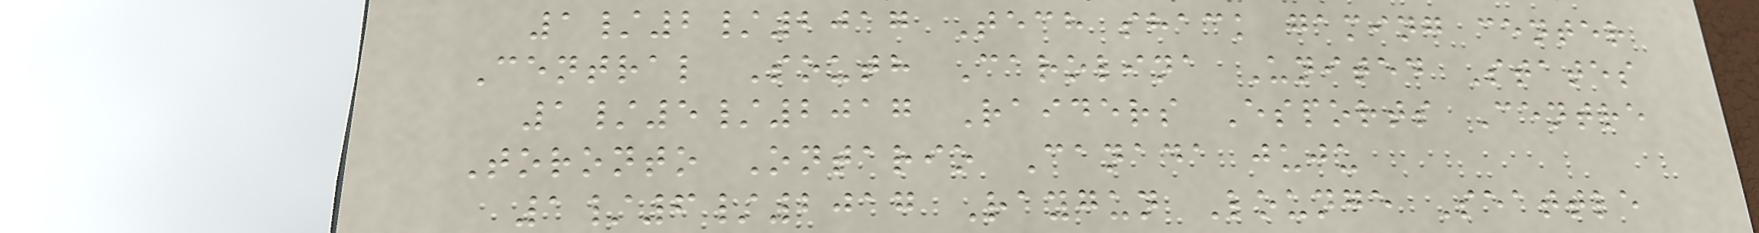1/2/2017 Tech shack gaming center
Central South Carolina United States
1/5/2017 Raiders Esports Centre
Toronto Ontario Canada juju
1/6/2017 Raygun Lounge Seattle
